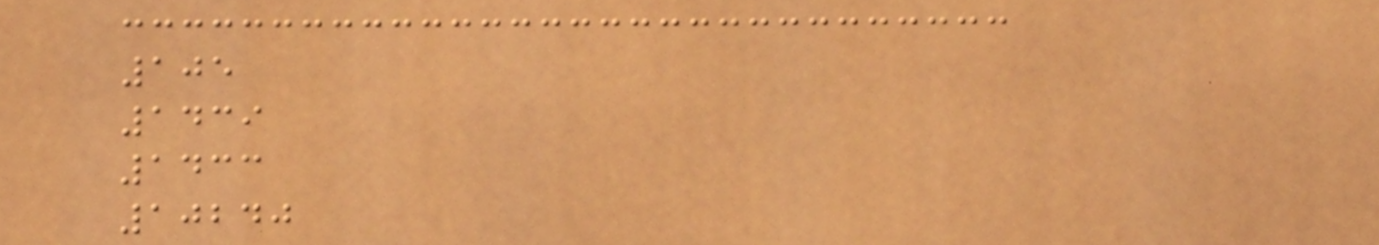105
1439
1433
10240
